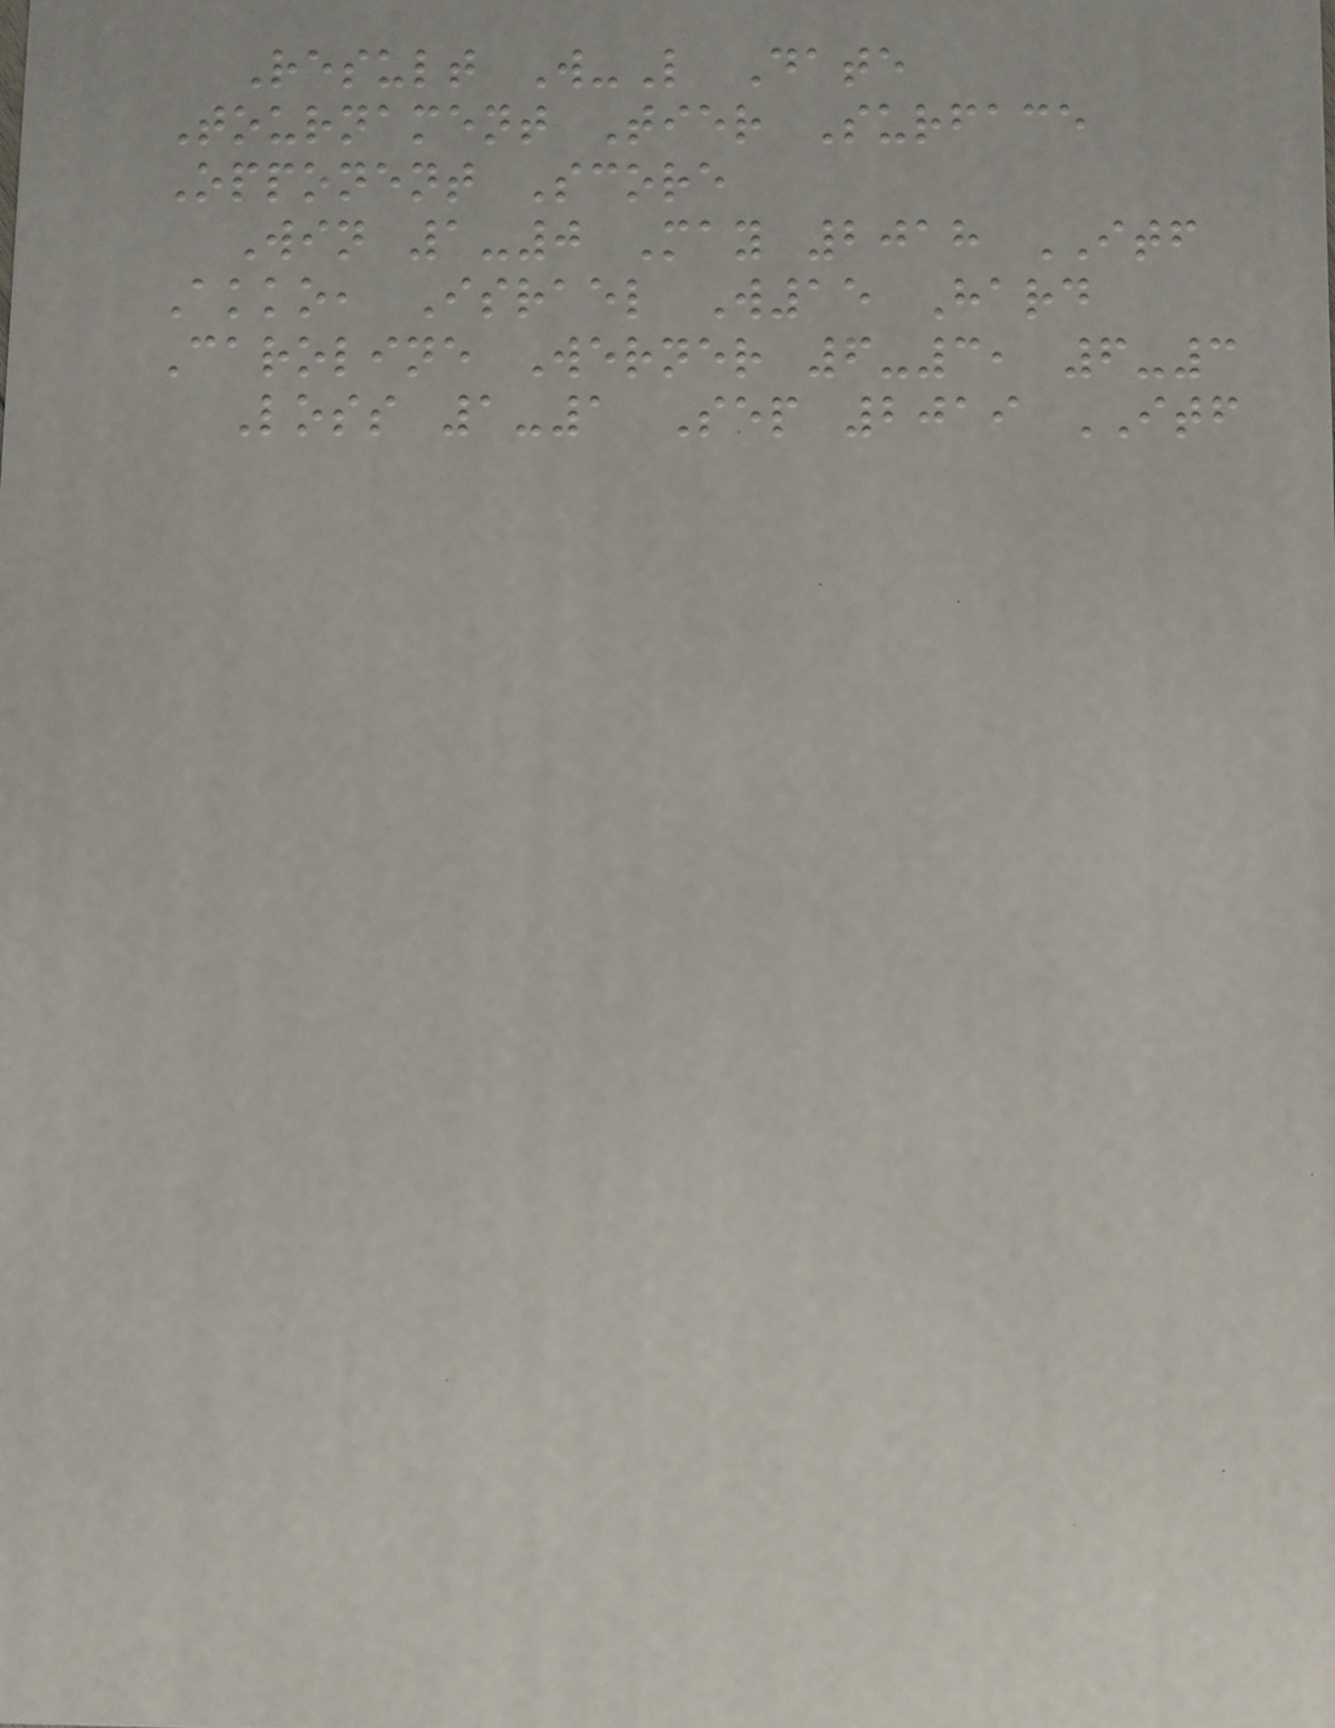Result W-L Date
Tournament Tier Surface
Opponent Score
Win 1-0 May 2018 ITF
Akko, Israel W15 Hard
Caroline Werner 6-3, 6-3
Loss 1-1 Sep 2019 ITF
